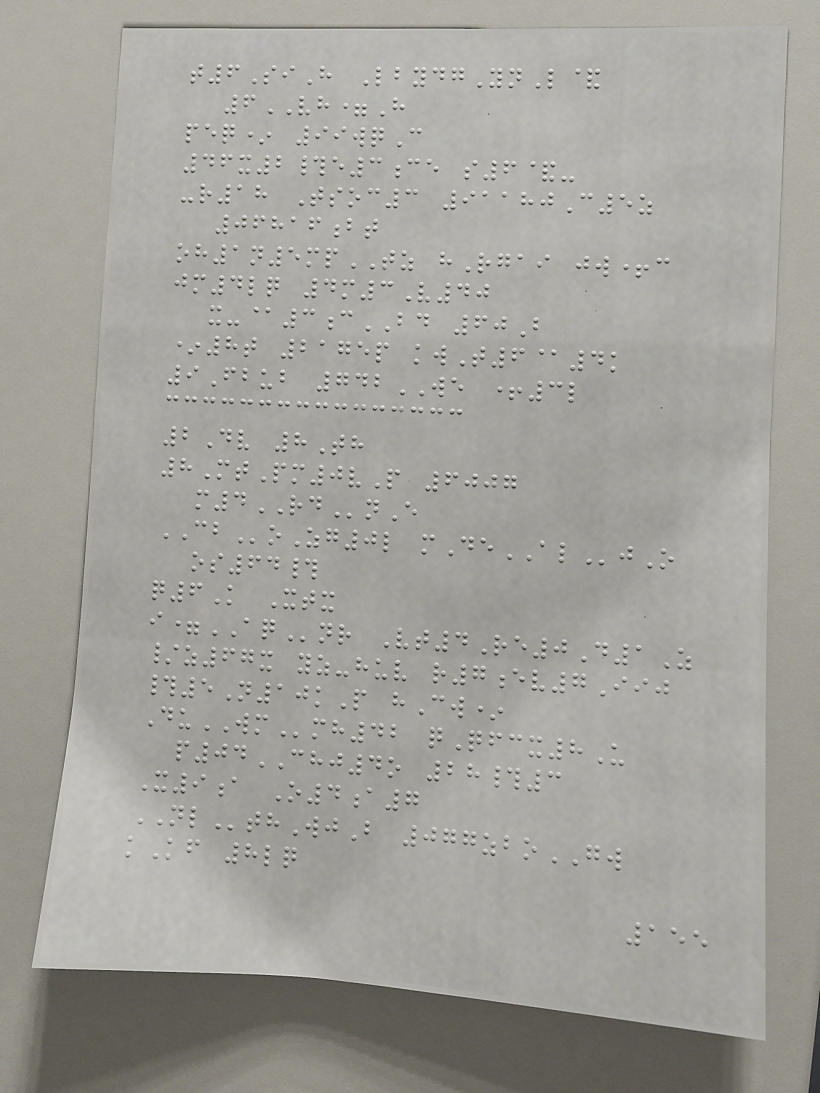t6SiH LbydgYnL&
6VH=H
peq* 99wqC
46x2#e3ce s6&-
-r18 Tsoc3 91180C5z
06816bt
oh1n5mpTZ hRgai jw+c
jm4lq 4m3V40
x-@3cBD 60B
*8t 2175p kwT6@4k
9Fbub 742WE +3l
2Dv 8Th
8MtPm0vP 6007
m4RDnE
CBoZg0l mDeALjO
os64#
q6K Xtx
i=AQnr Vt4Re0D1Z
/z67x yz-huv r7ev7Iij
#5N10kP hCw*
DuWMmh42 qQfcx8U
p04CHJ4o 28#3
X9a O4a7
NLthWjB 077zboGW
kKf 8lq
155
